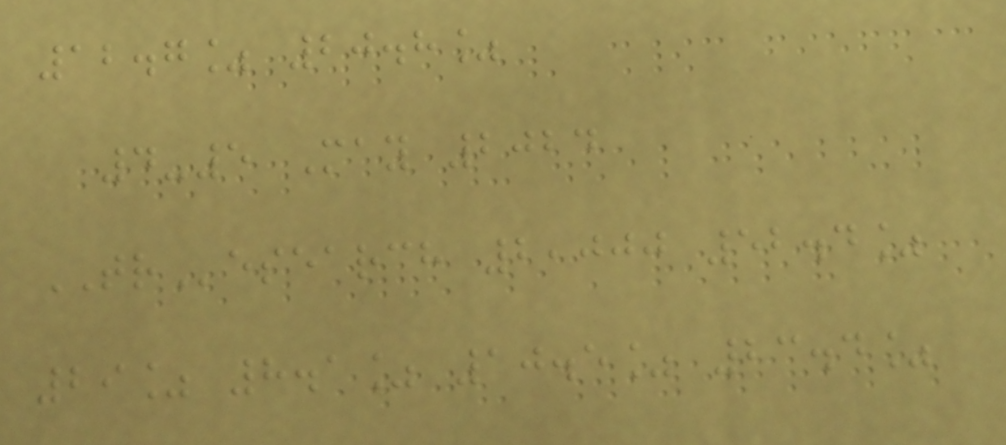12.7% 20.8%
4-5 May 2024
TResearch 2,000 52.4%
29% 8.1% 10.5% 23.4%
